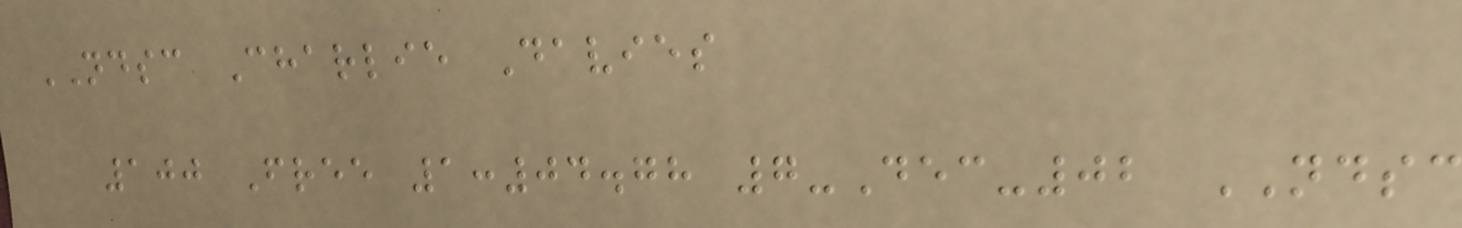NDSC Charlie Davies
100 Free 1:04.78 7-Dec-02 NDSC
